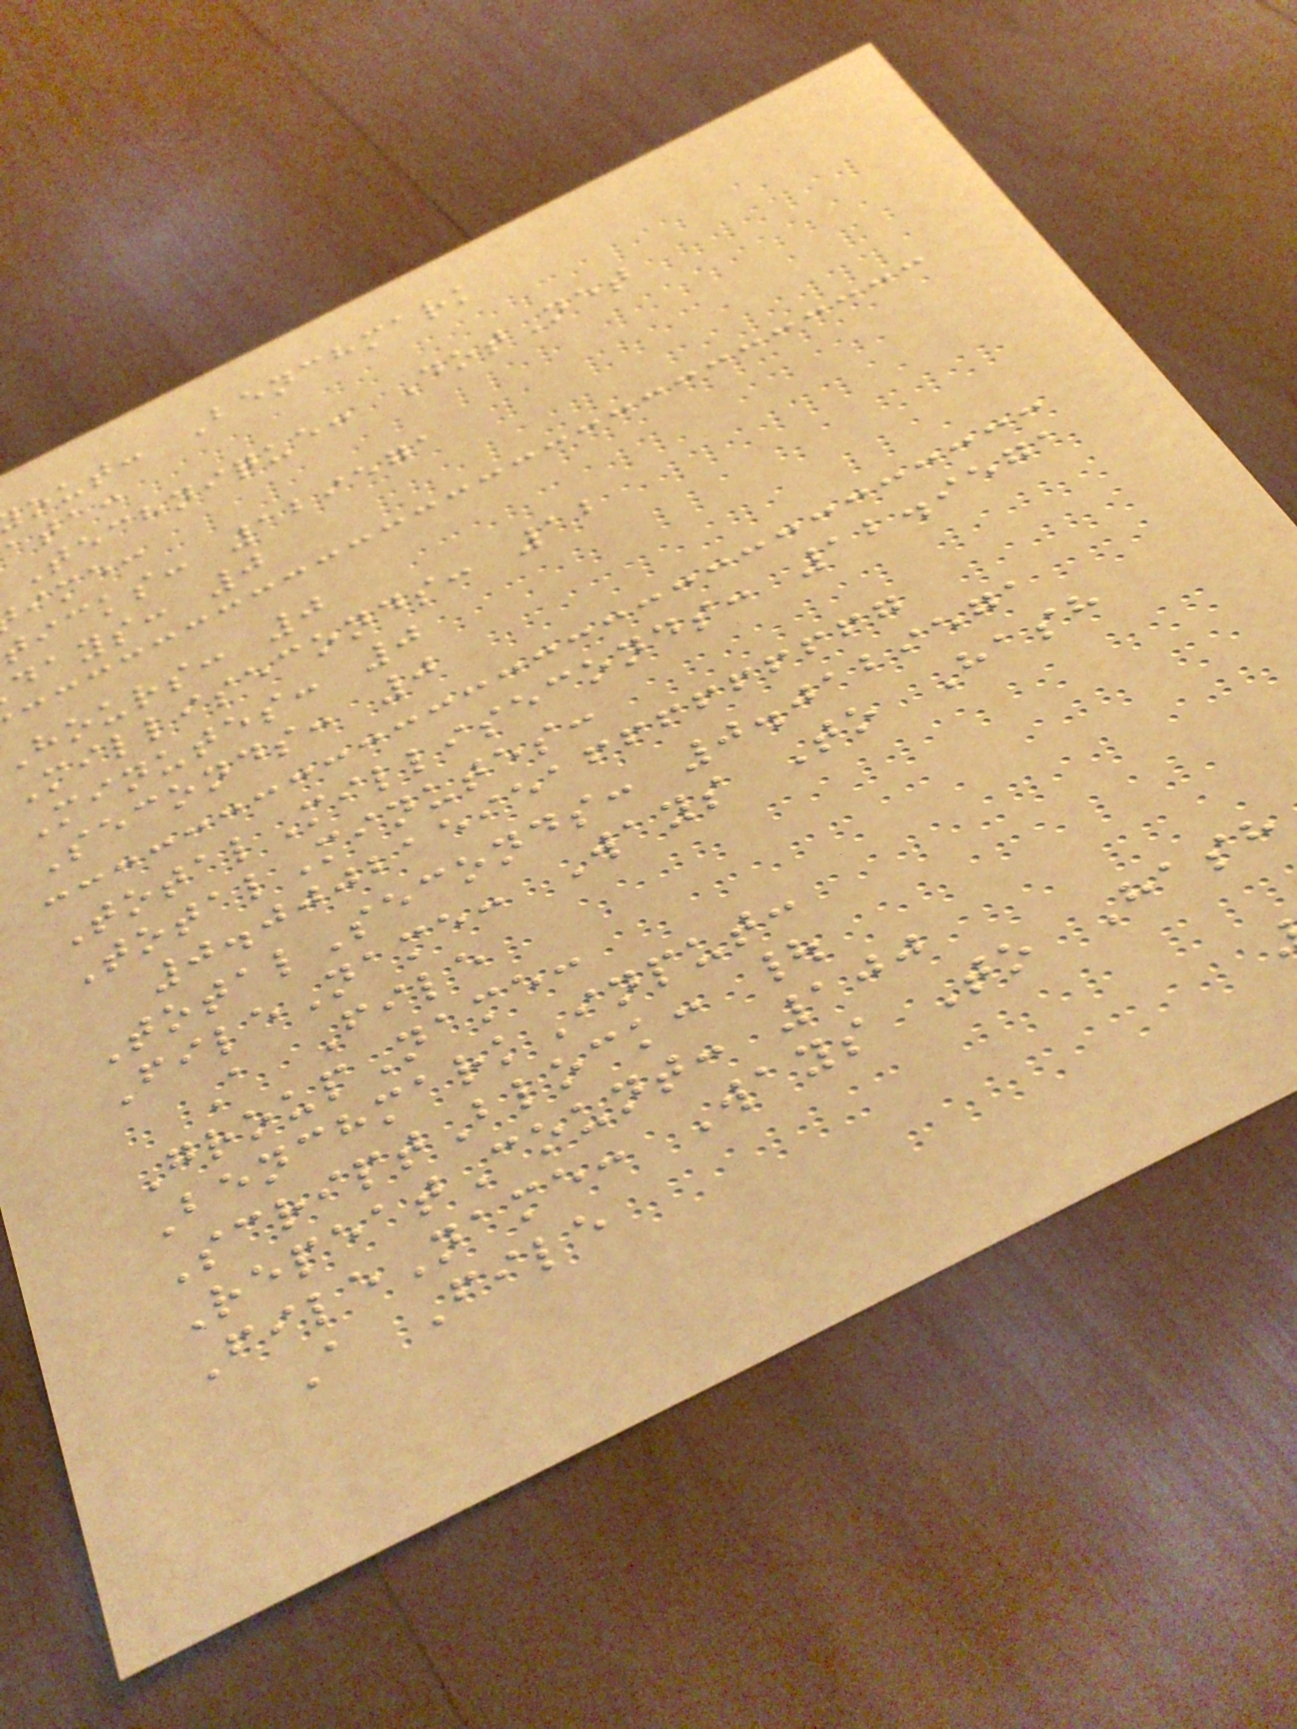out: Benchmark
ata:
Technique: DotNet
ime:
ticks: 129571
days: 0
hours: 0
Milliseconds: 12
Minutes: 0
Seconds: 0
TotalMilliseconds: 12.9571
TotalMinutes:
0.000215951666666667
TotalSeconds: 0.0129571
FileName: Ways To Hash
A File
GroupName:
BenchmarkInput:
ScriptBlock: |
RepeatCount: 100
FileName: Ways To Hash
A File
